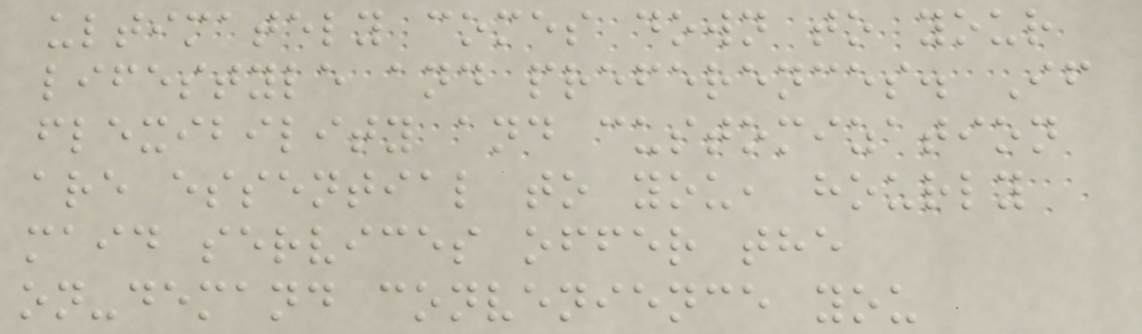ultimately comes down to your
lifestyle and preferences. If
flexibility and customization
are essential to you, hourly
maid services offer the
on-demand convenience you
